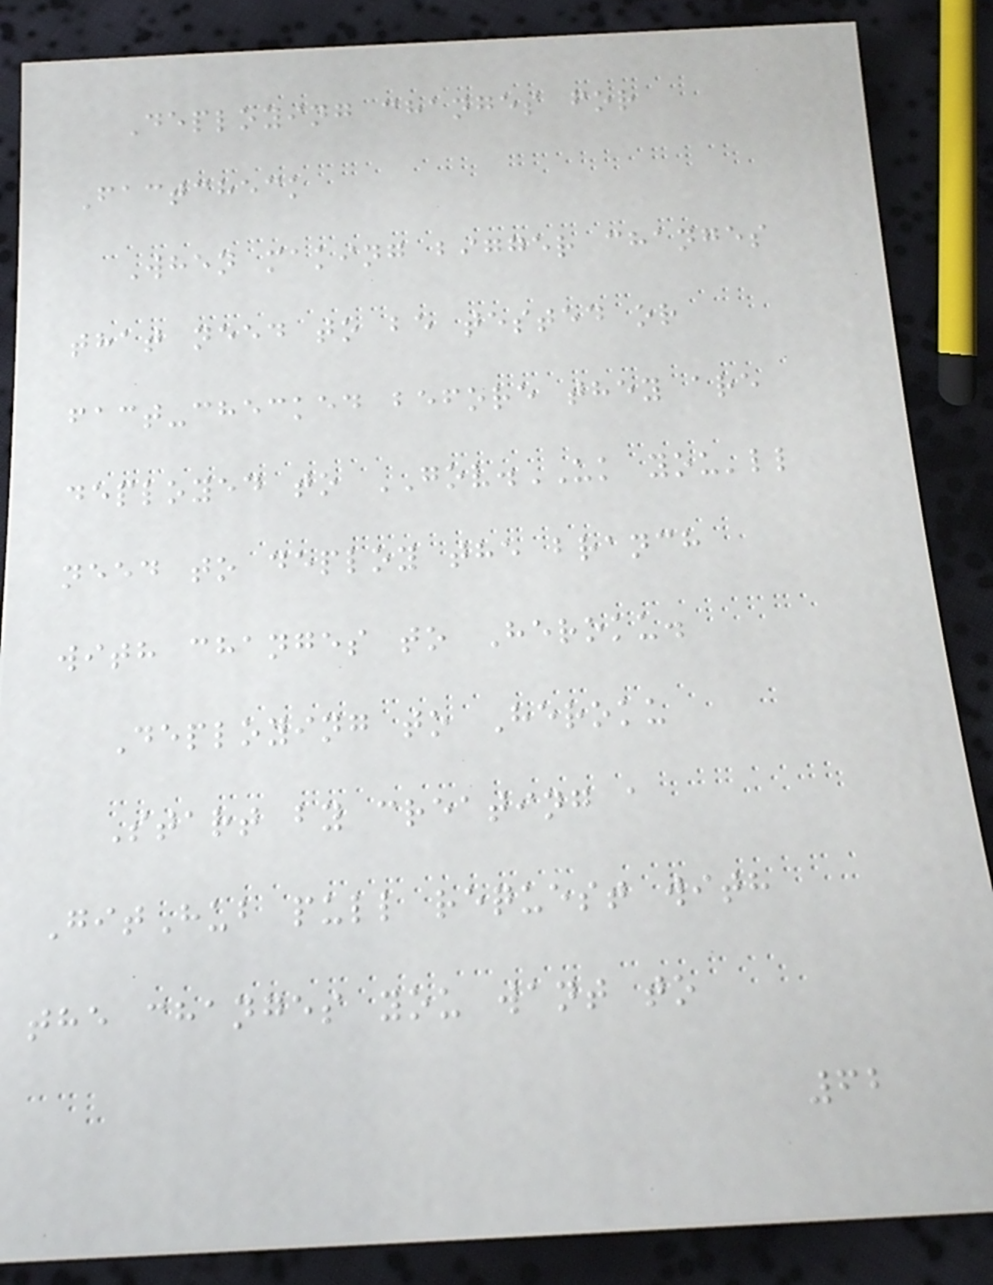Deploying changes for
Factcheck
When making bigger changes
that need to be tested or
fact-checked before they are
deployed to GOV.UK you'll
need to deploy the branch
with changes to Heroku.
Deploying to Heroku
Start by creating a
GitHub pull request with
the changes you want to
62
